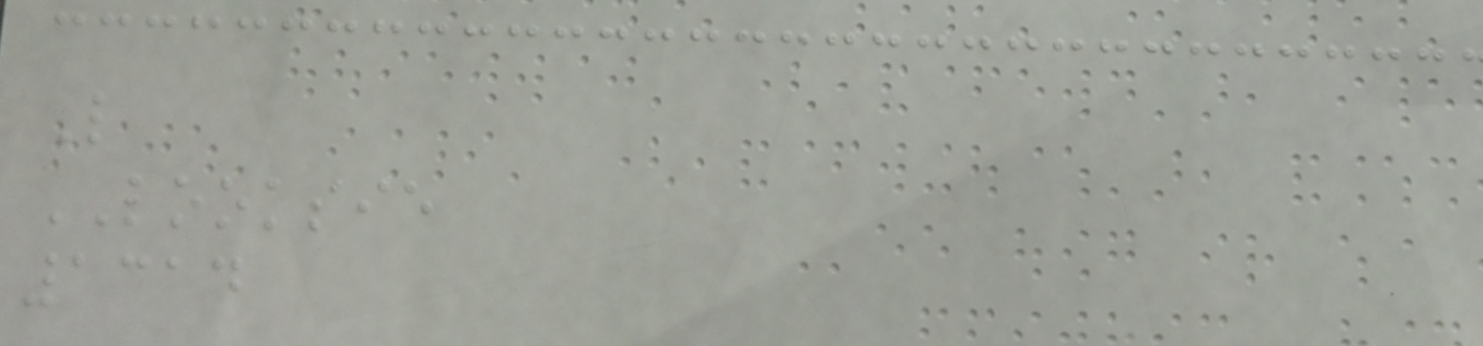L
LOOKSIE
1314
